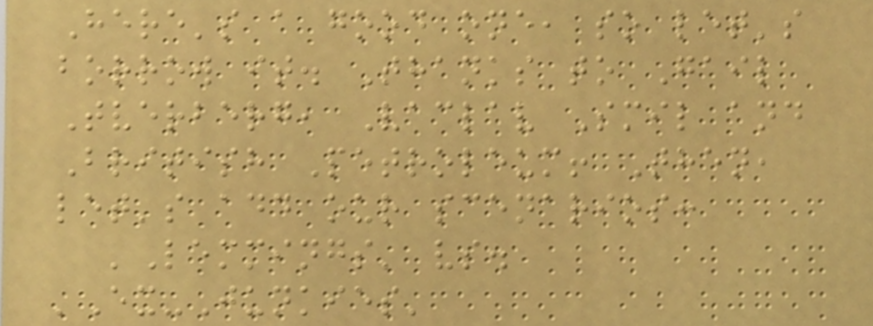Here's a good one, so let's
borrow it. Thanks to Gail
Tverberg, Vaclav Smil and
British Petroleum! Then,
let's add our scenarios:
'Lemmings' vs.
'Ex-Junkies'
